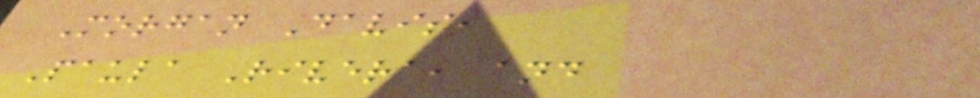Morgan Davis,
Paula Rivera, and
